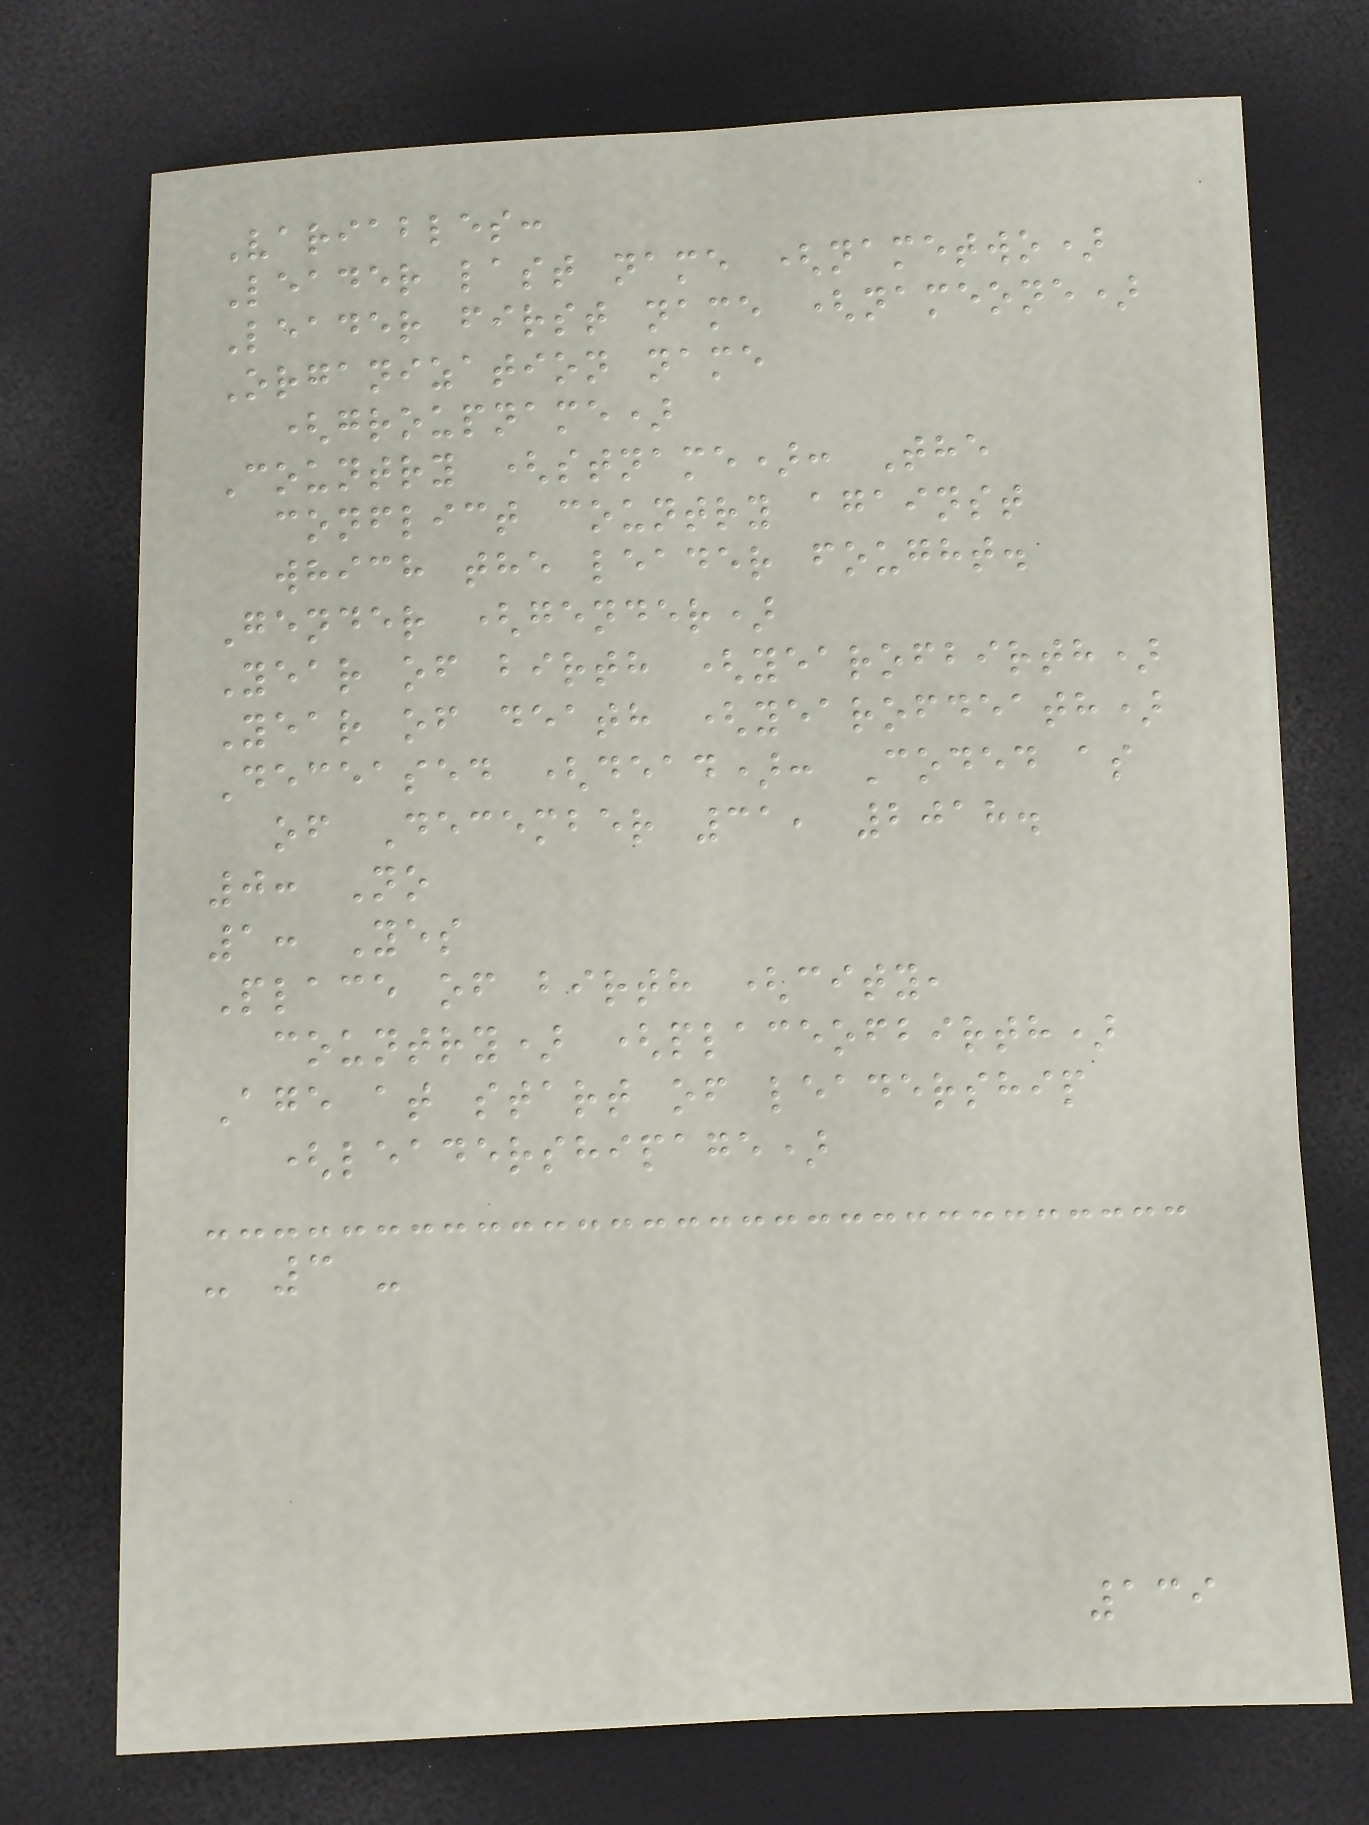Variables:
Leader last name (nametwo)
Leader first name (nameone)
Organization name
(groupname)
Country (stname): The
conflict country against
which the leader fought.
Gender (gender)
Year of birth (yearofbirth)
Year of death (yearofdeath)
Deceased (dead): Coded as
of December 31, 2018.
0: No
1: Yes
Place of birth (city,
country) (placeofbirth)
Age at start of leadership
(leadershipage)
- 3 -
139
